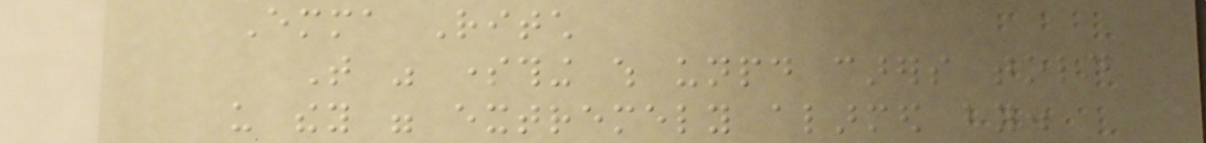Emma Ritch
That was something which unpaid carers told
us they were extremely alarmed by.
